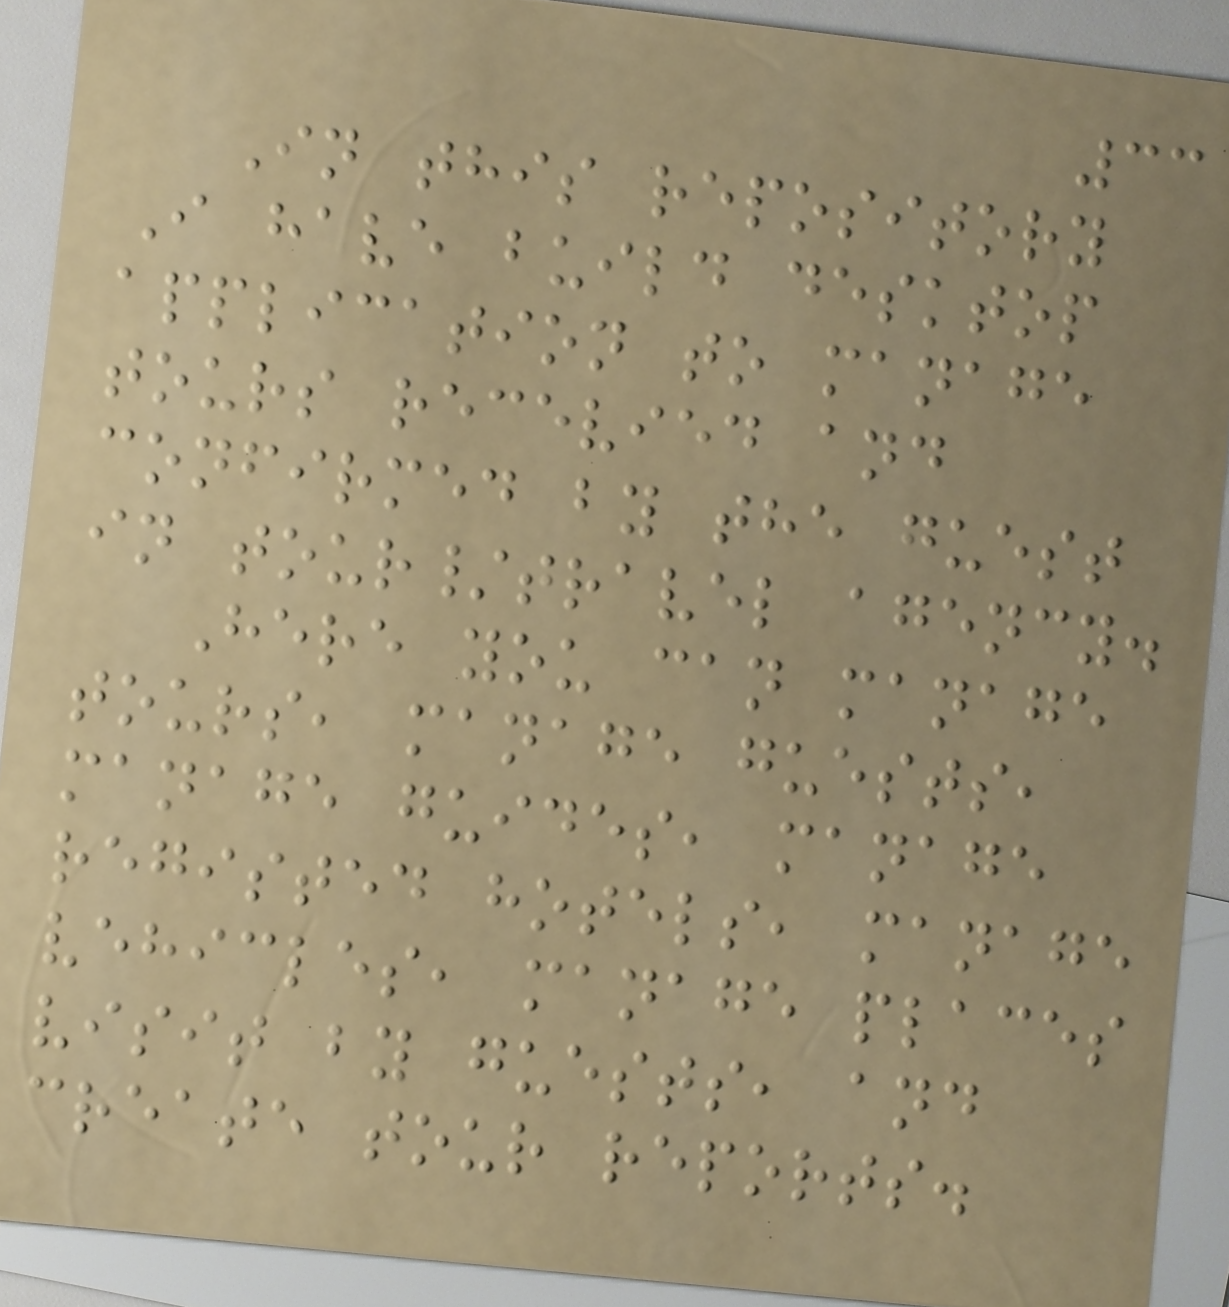33
In this repository
I have build desktop
application to manage
tours recevied and
confirmed by the guest
in tour/travel agency.
Here you can manage
tours, manage guests,
manage guides, manage
registed hotels, manage
vehicles, manage places
visit by guests, and
create tour reports.
